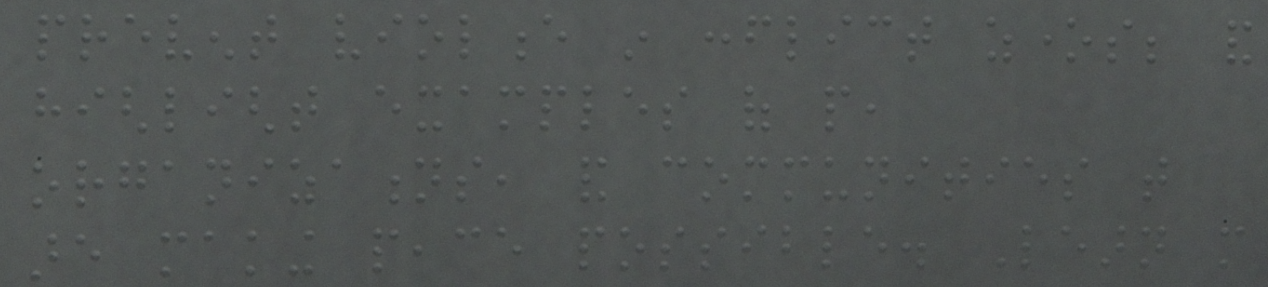prevent violence in conflict zones; and
highlight examples of people,
organizations, and communities that
are making peace possible. Learn more
